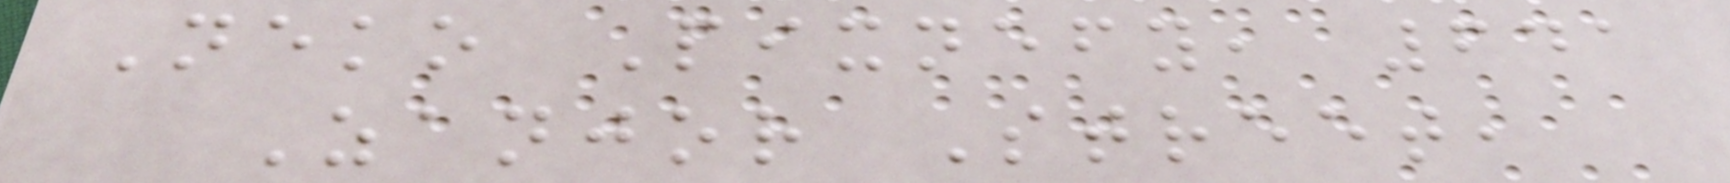Neko Pixnefy, 641
Zanjor Street,
